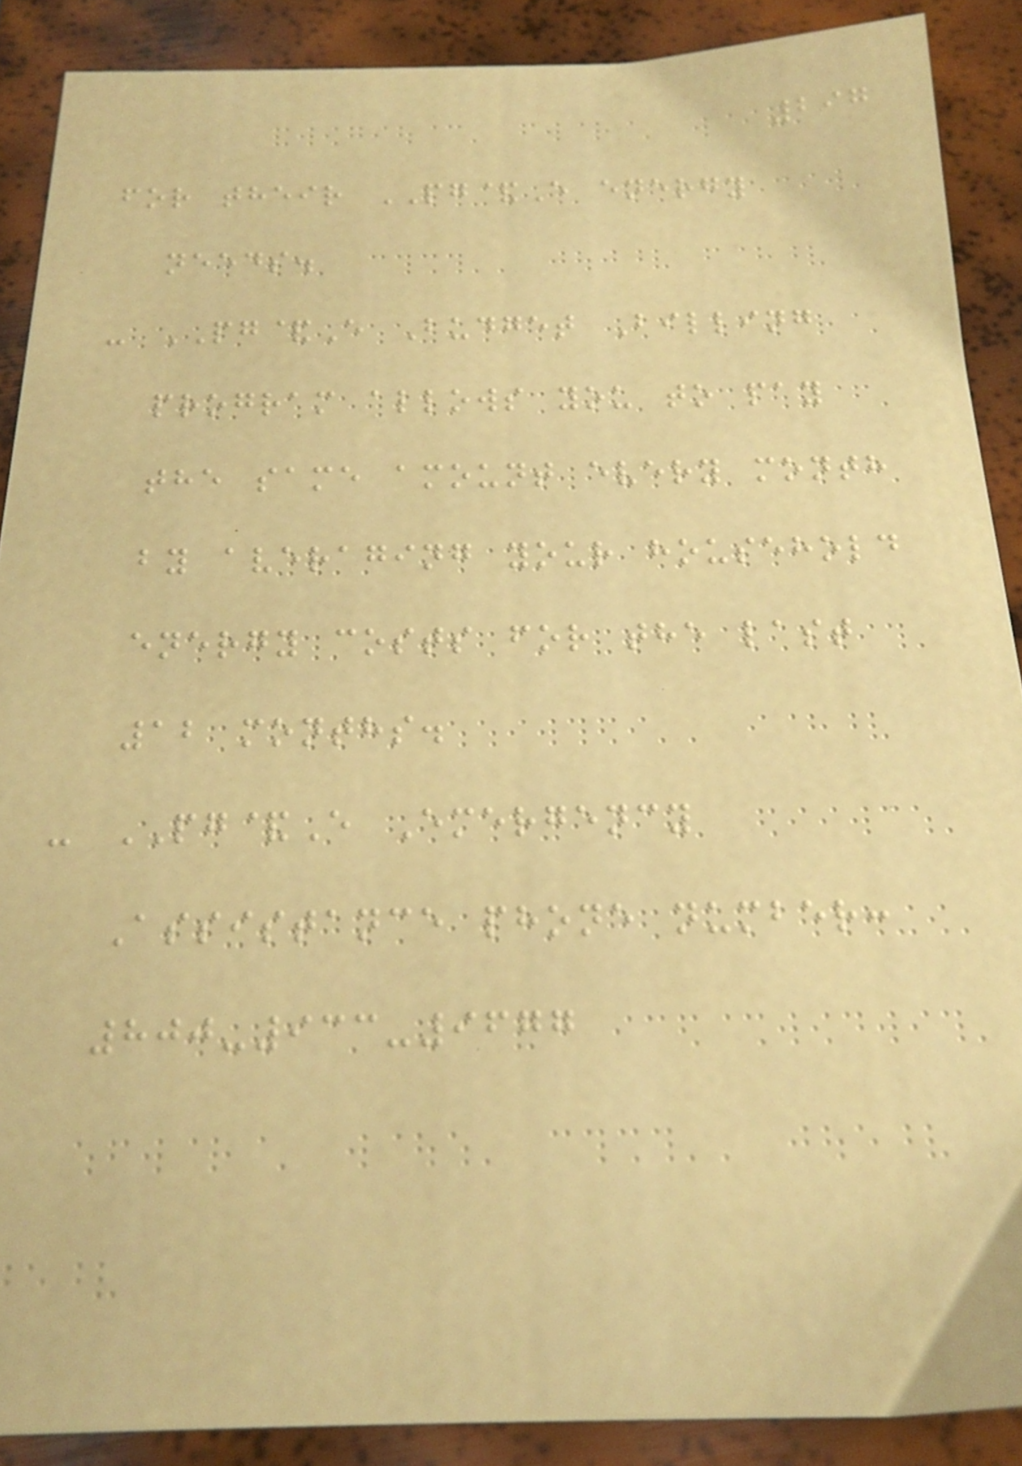297
for their PG&E energy
needs.
- PG&E Budget Billing
program allows you to pay
the same amount every month
by averaging your household
energy costs for the last
12 months.
- PG&E Emergency
Assistance phone number:
800-933-9677
